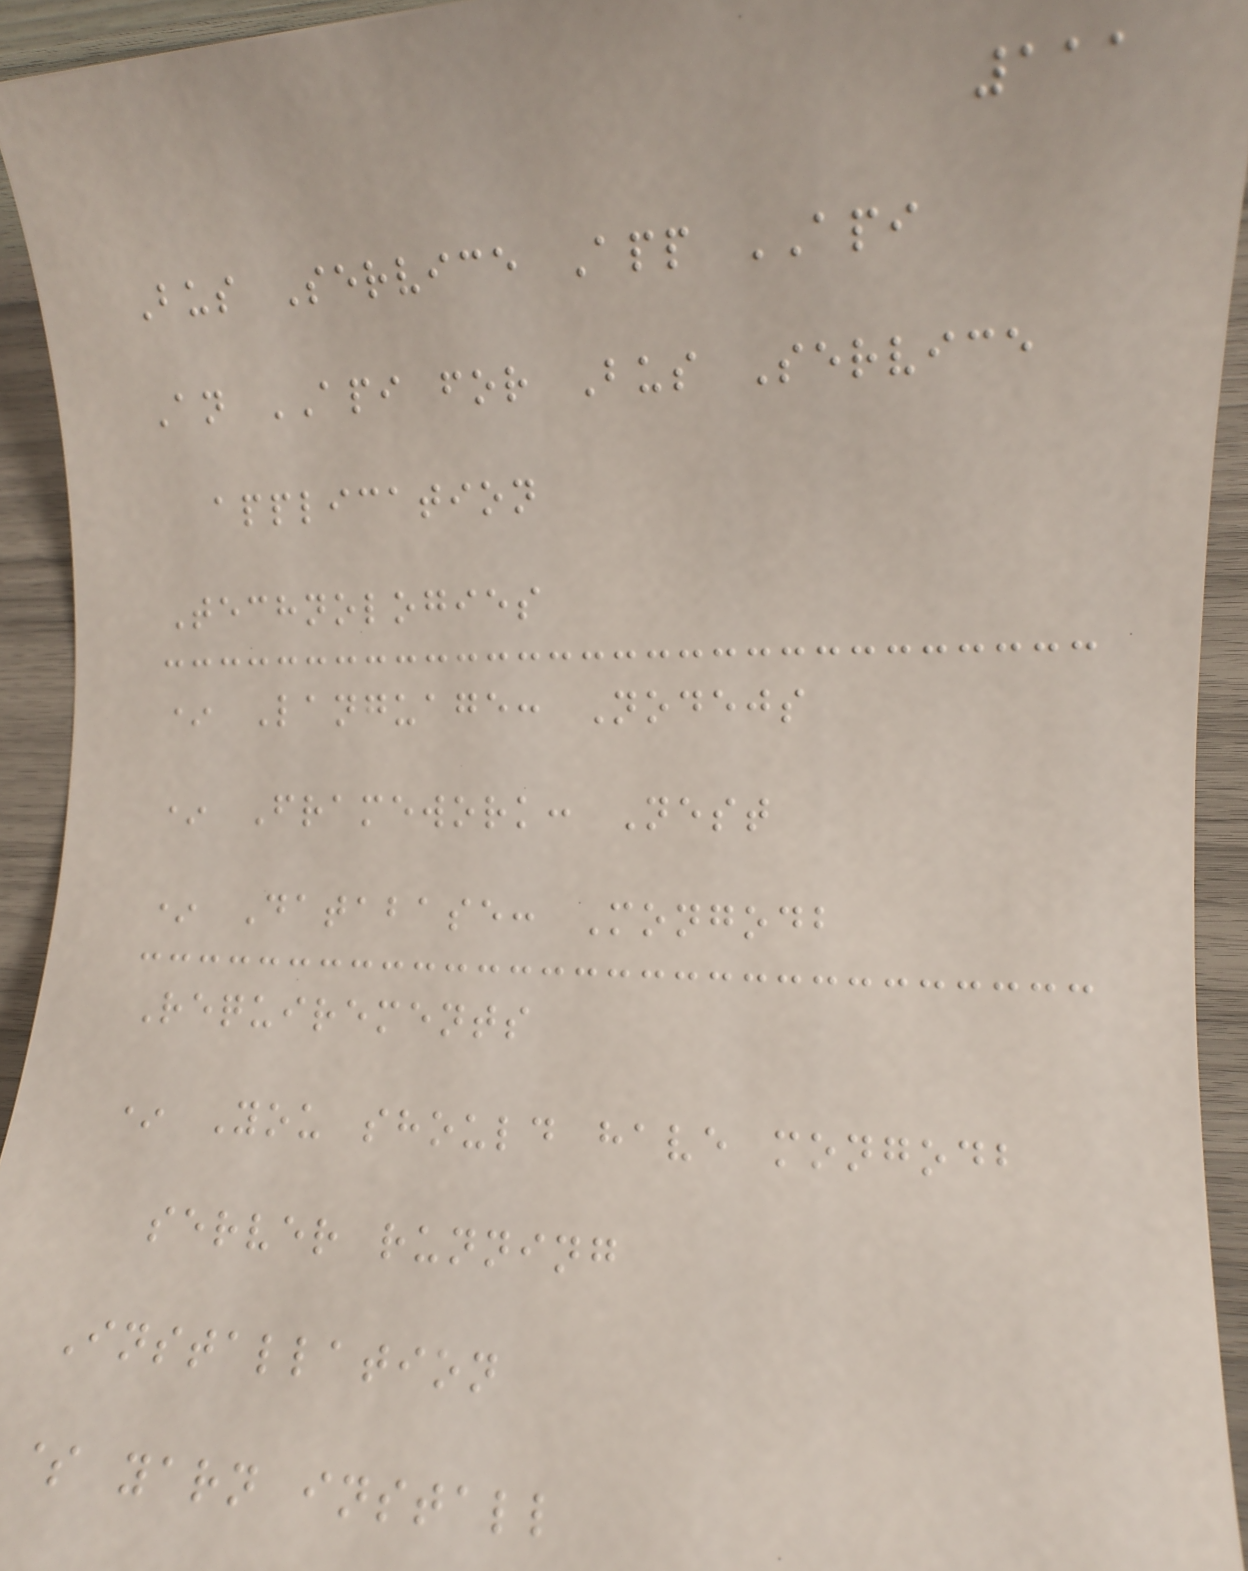111
Bus Service App API
An API for Bus Service
application
Technologies
* Language: Nodejs
* Framework: Nest
* Database: Mongodb
Requirements
* You should have mongodb
server running
Installation
$ yarn install
